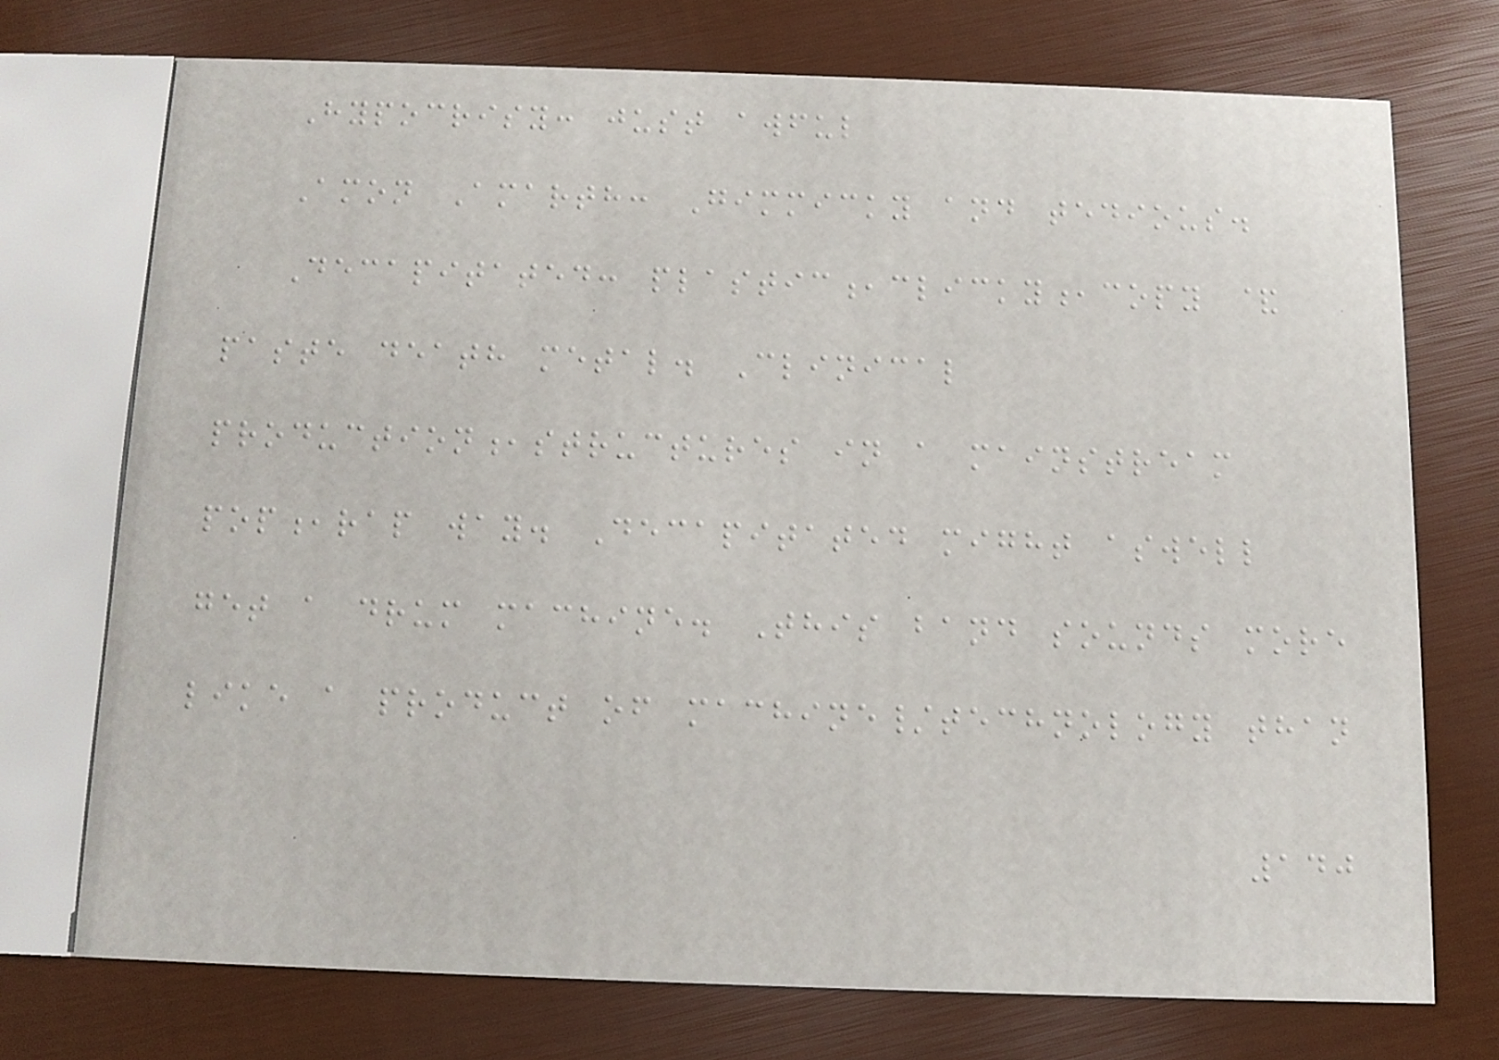Hypocrisy: just awful
Amon Amarth: Gimmicky and tedious.
Decapitated: plastic,clicky,copy &
paste death metal. Clinical
production,structures in a mainstream
pop,rap way. Decapitated might aswell
get a drum machine. This band sounds more
like a product of machine/technology than
140
